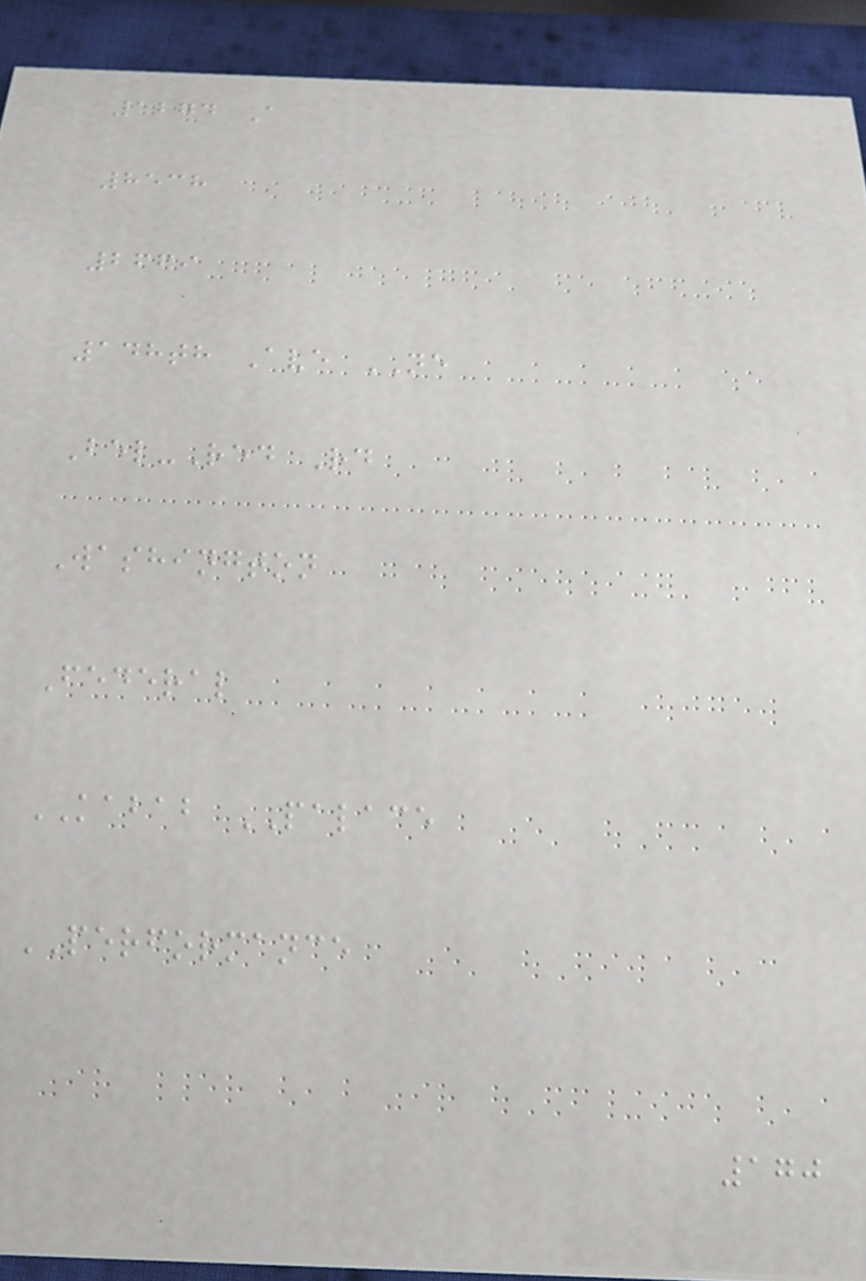1274 A
8538
2669
148th Ave NE
Bel-Red Rd
Washington
Federal
KABAB PALACE
PERFORMANCE
170
